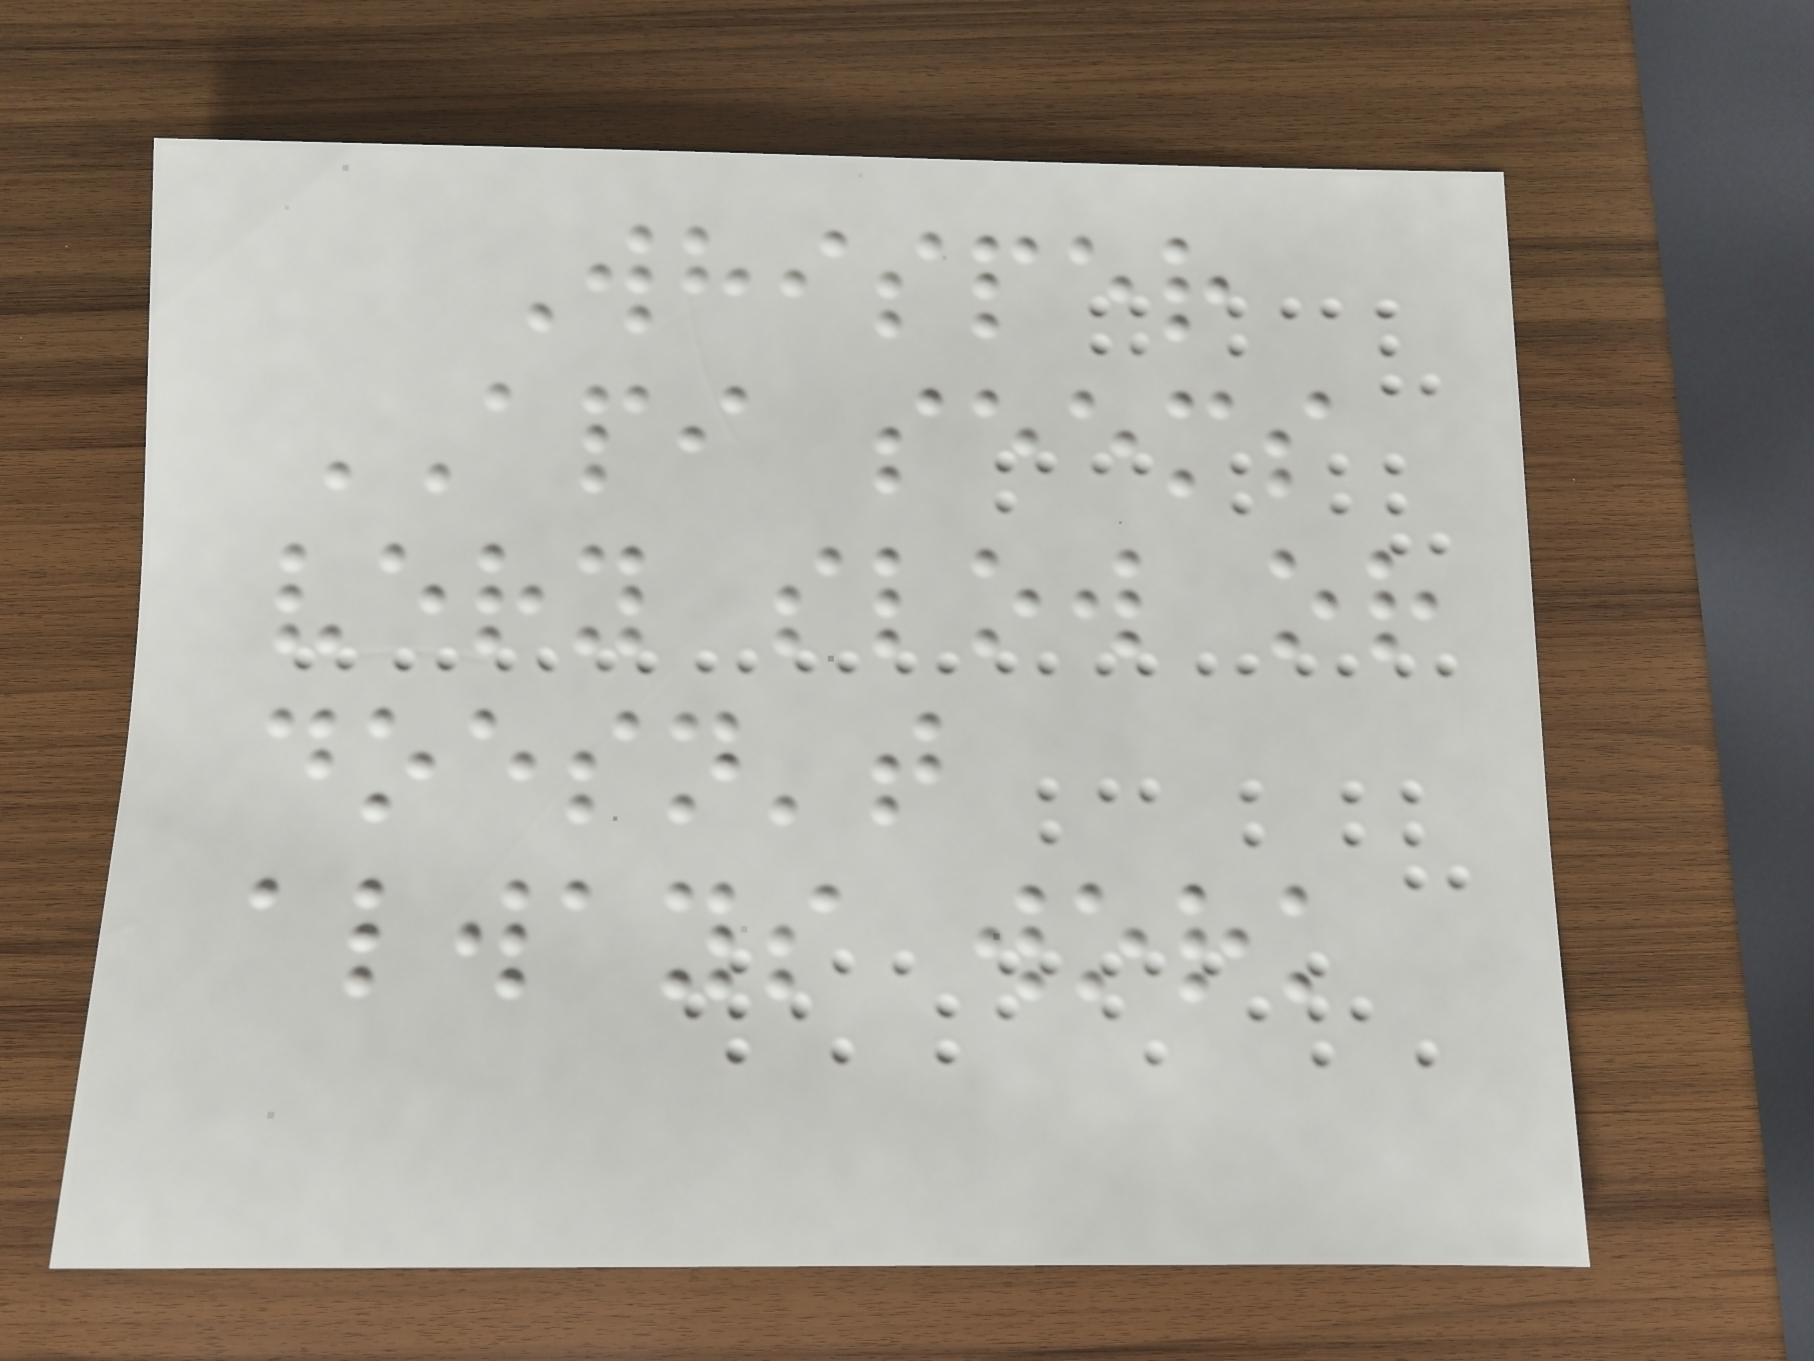Whisper
API seems
very slow or
doesn't
always work
